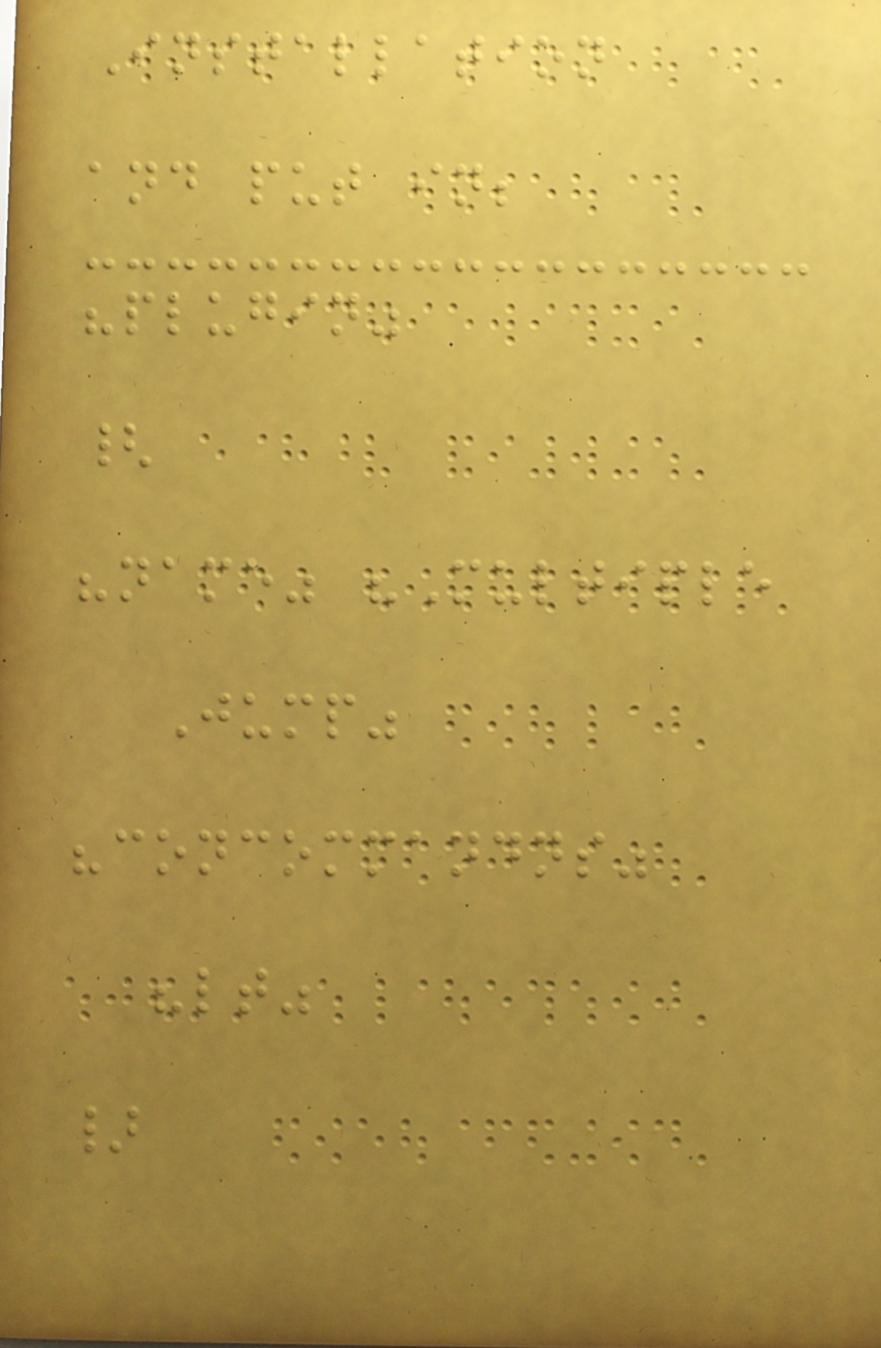Installation
and put in;
"plugin"
{
"name" "Multiple
Jump"
"concommandns"
"lt"
}
